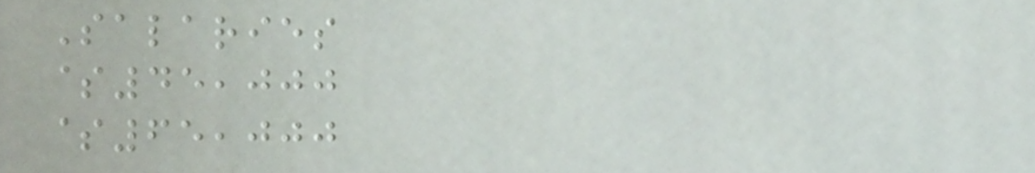Salaries
$45,000
$65,000
